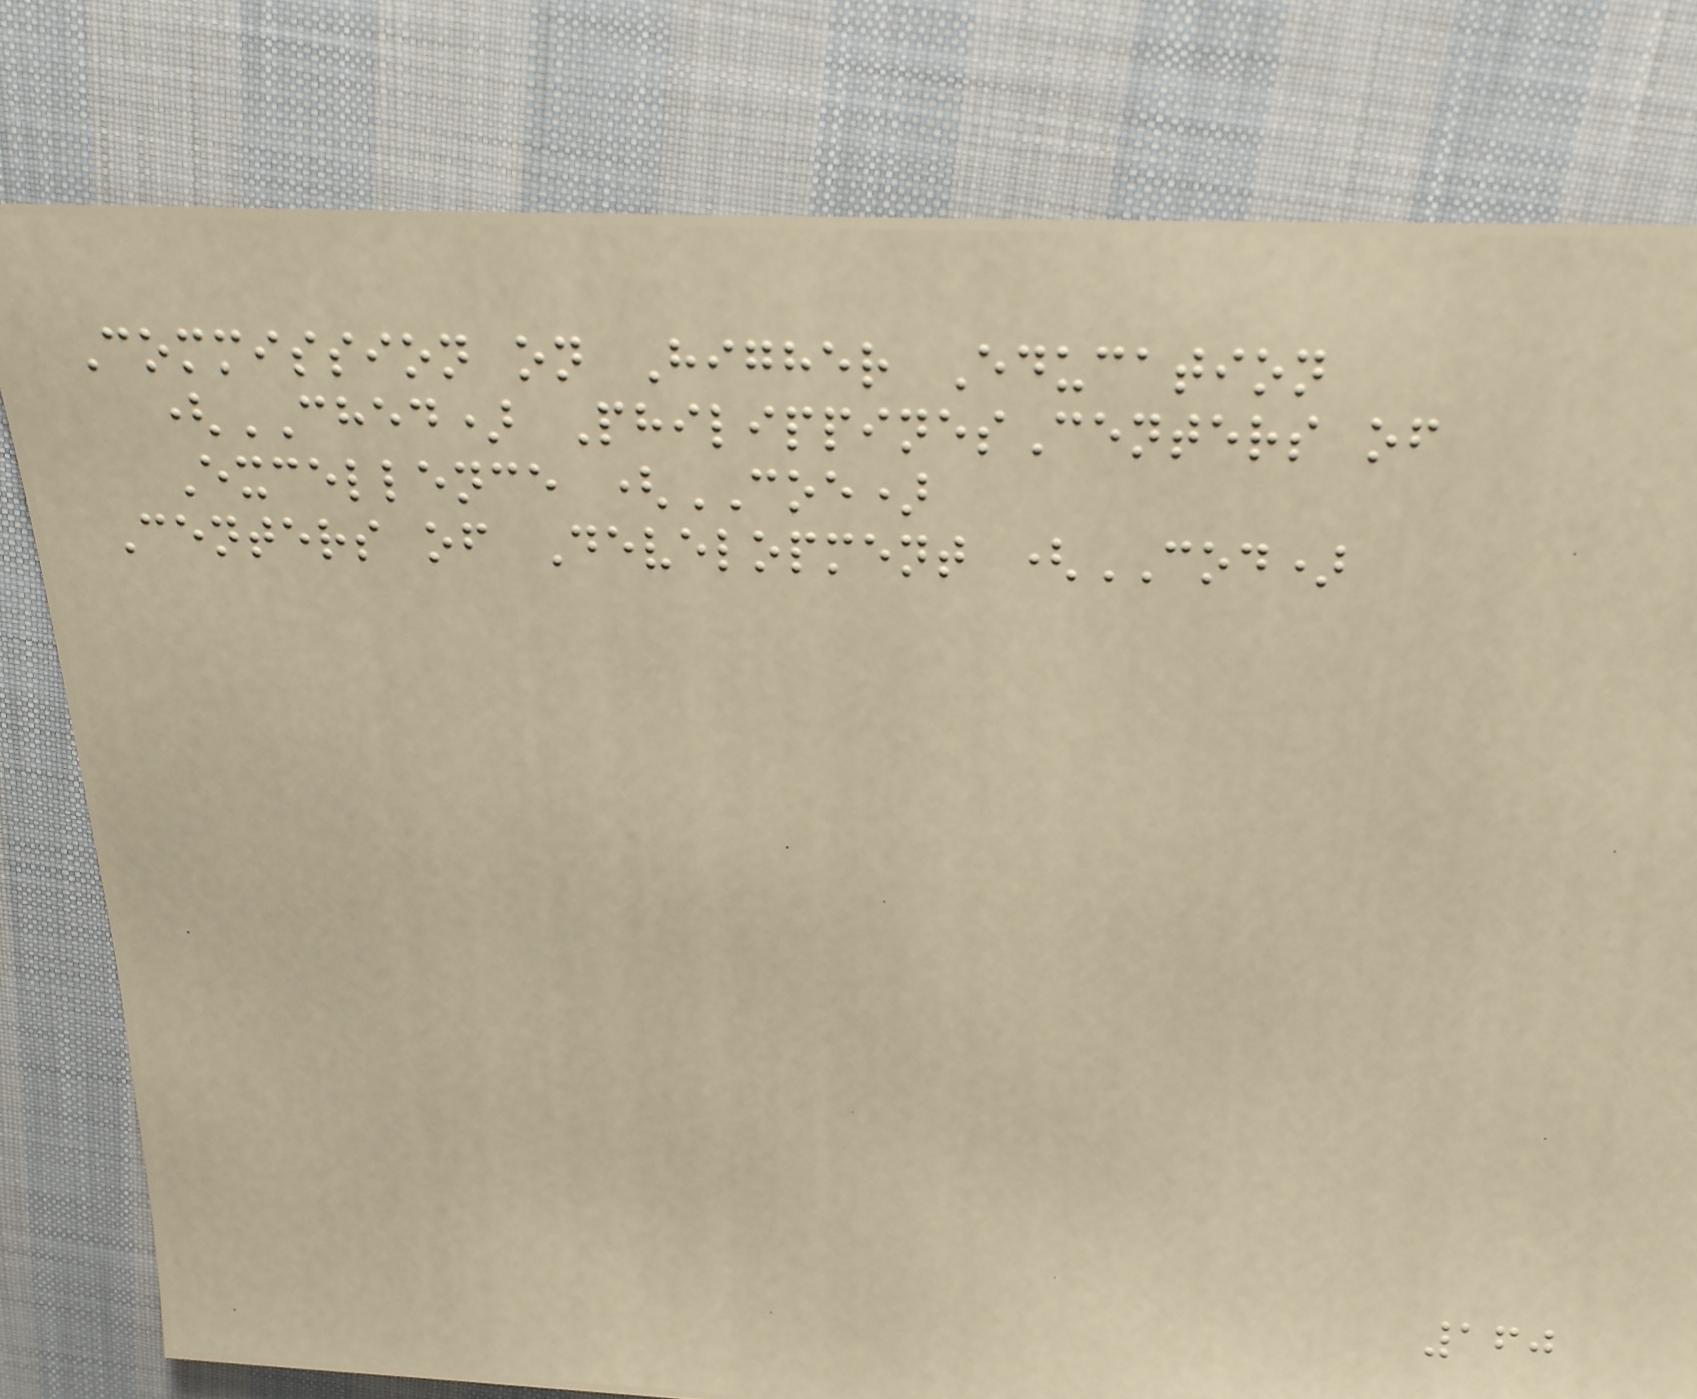Commission on Higher Education
(CHED) PhilippinesCenters of
Excellence (COE)
Centers of Development (COD)
160
